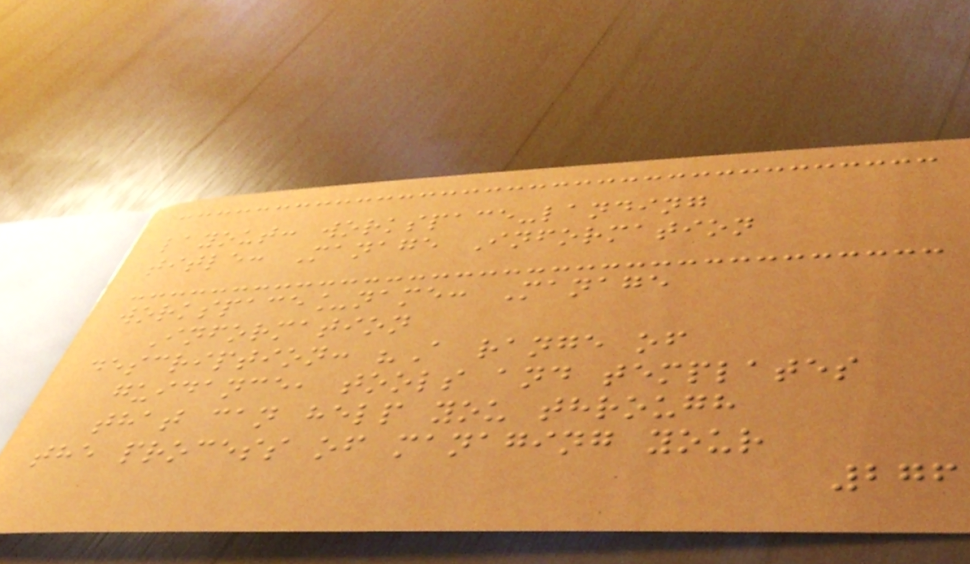layout: workspace-landing
title: Manage Information
workspace_name: Manage
Information
description: "A range of
guidance, tools and templates
that can help you through
the process of managing your
276
